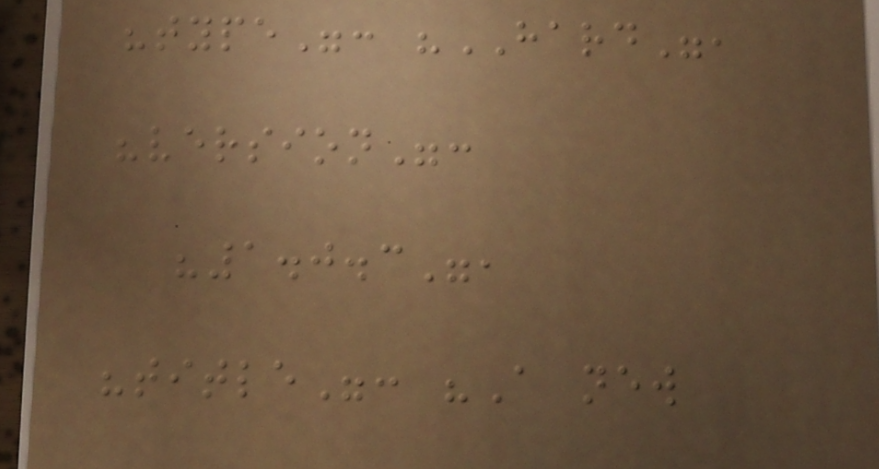"type": "HARD",
"version":
"1.0.3",
"title": "A new
